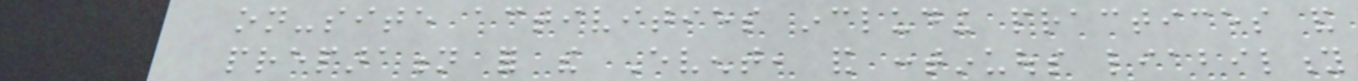on-site activities including practices and
preparation for the Event, and continuous liability
